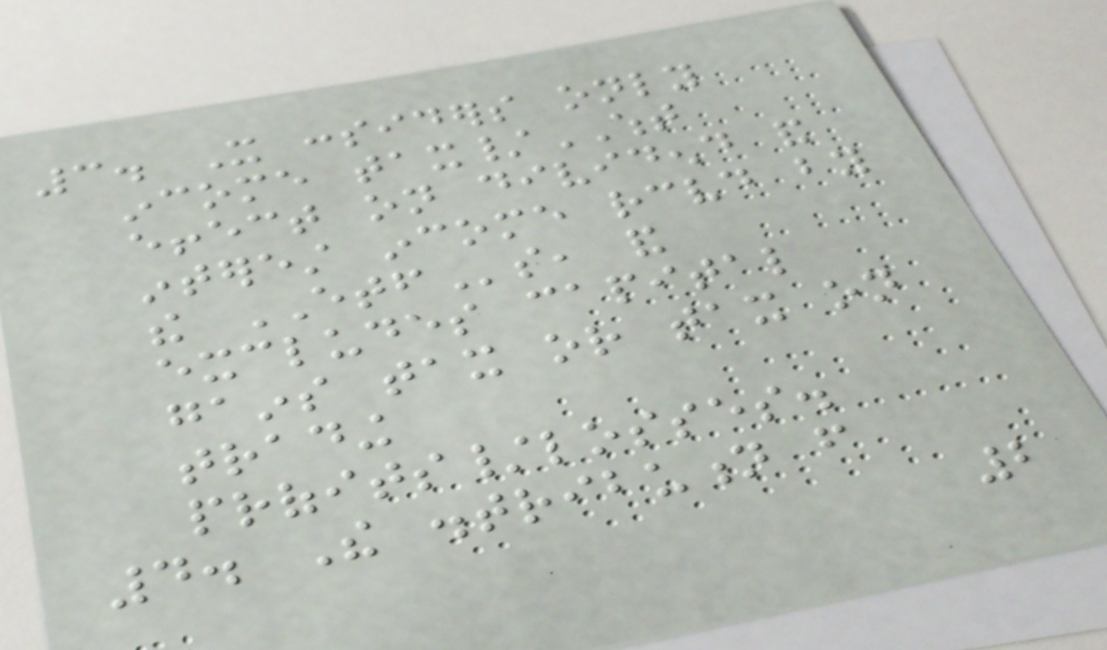3. It considers only
income tax/WHT
effect on dividend and
interest income received by
the ETFs, and
excludes capital
gains tax or tax on
trading
profits/losses.
4. The distribution from
2
